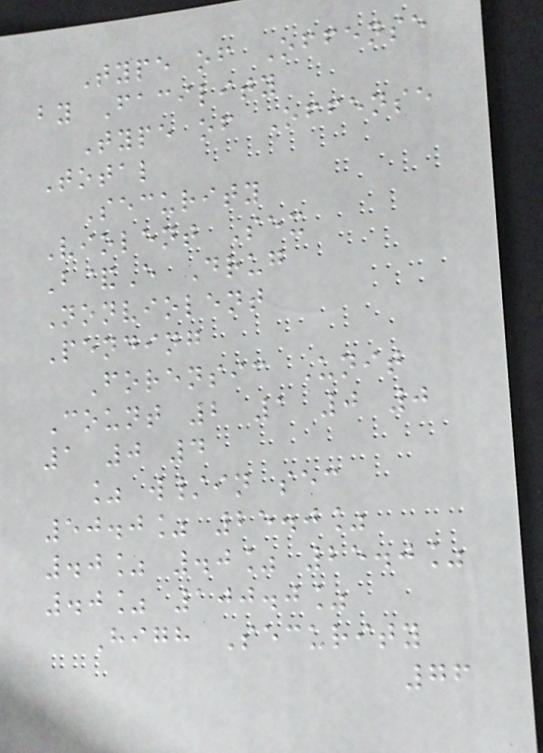Type of Offense
by Facility
Type of Offense
Total
Security
Violent Sex
B&E Drug
Nonviolent
Pending
Forensic Unit
Count 2 1 0 0
1 0 4
% w/in sec
50.0% 25.0%
.0% .0% 25.0%
.0% 100.0%
High Security
76
